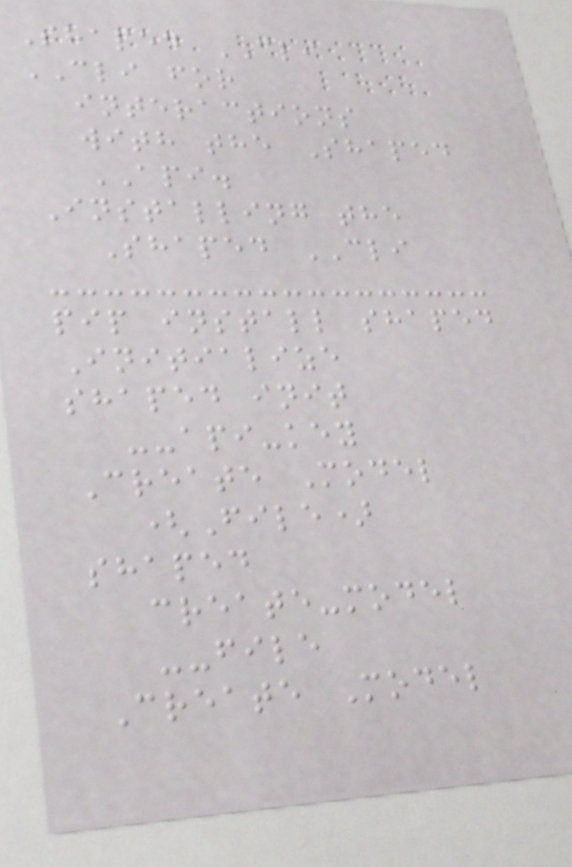Shaped CLI
CLI for
interactions
with the Shaped
API.
Installing the
Shaped CLI
pip install shaped
Initialize
shaped init
--api-key
Create Model
(File)
shaped
create-model
--file
Create Model
